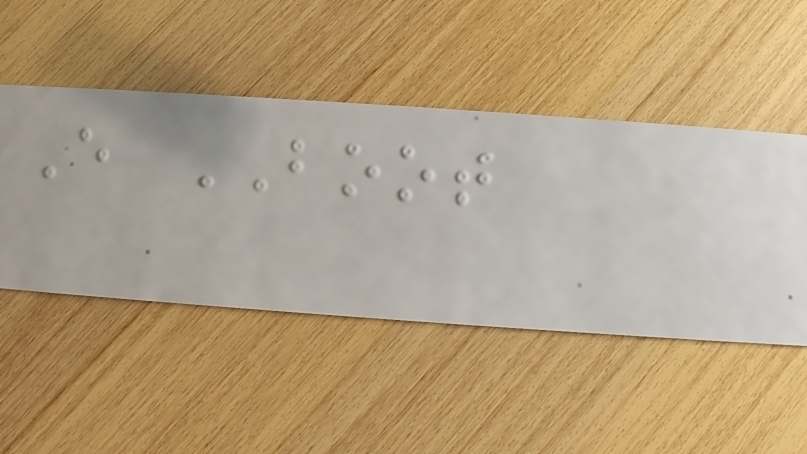E BOOT
